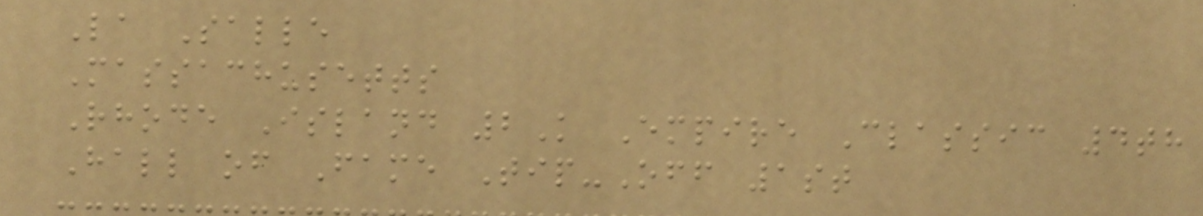La Salle
Massachusetts
Rhode Island 2K Empire Classic 4th
Hall of Fame Tip-Off 1st
